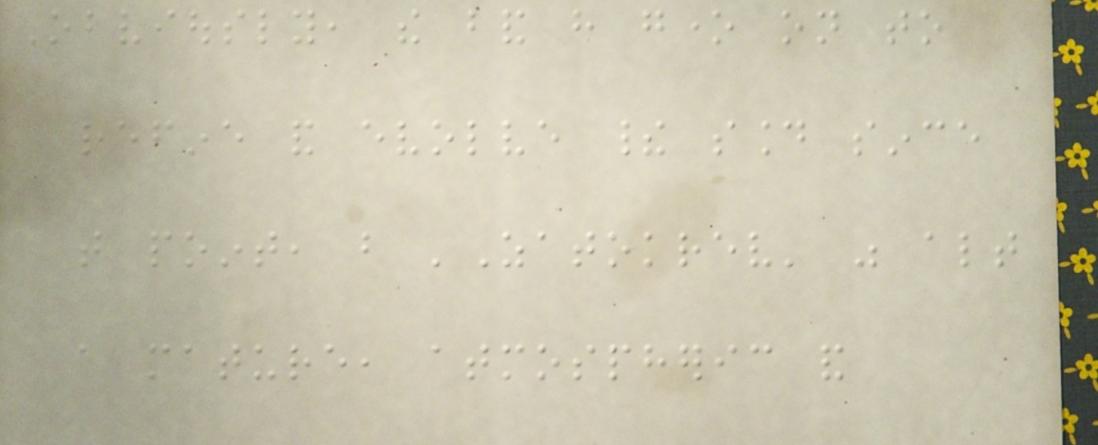Obviously, the band have gone on to
refine and evolve their sound since
that point, but 'Zatokrev' was altogether
a mature, atmospheric and
